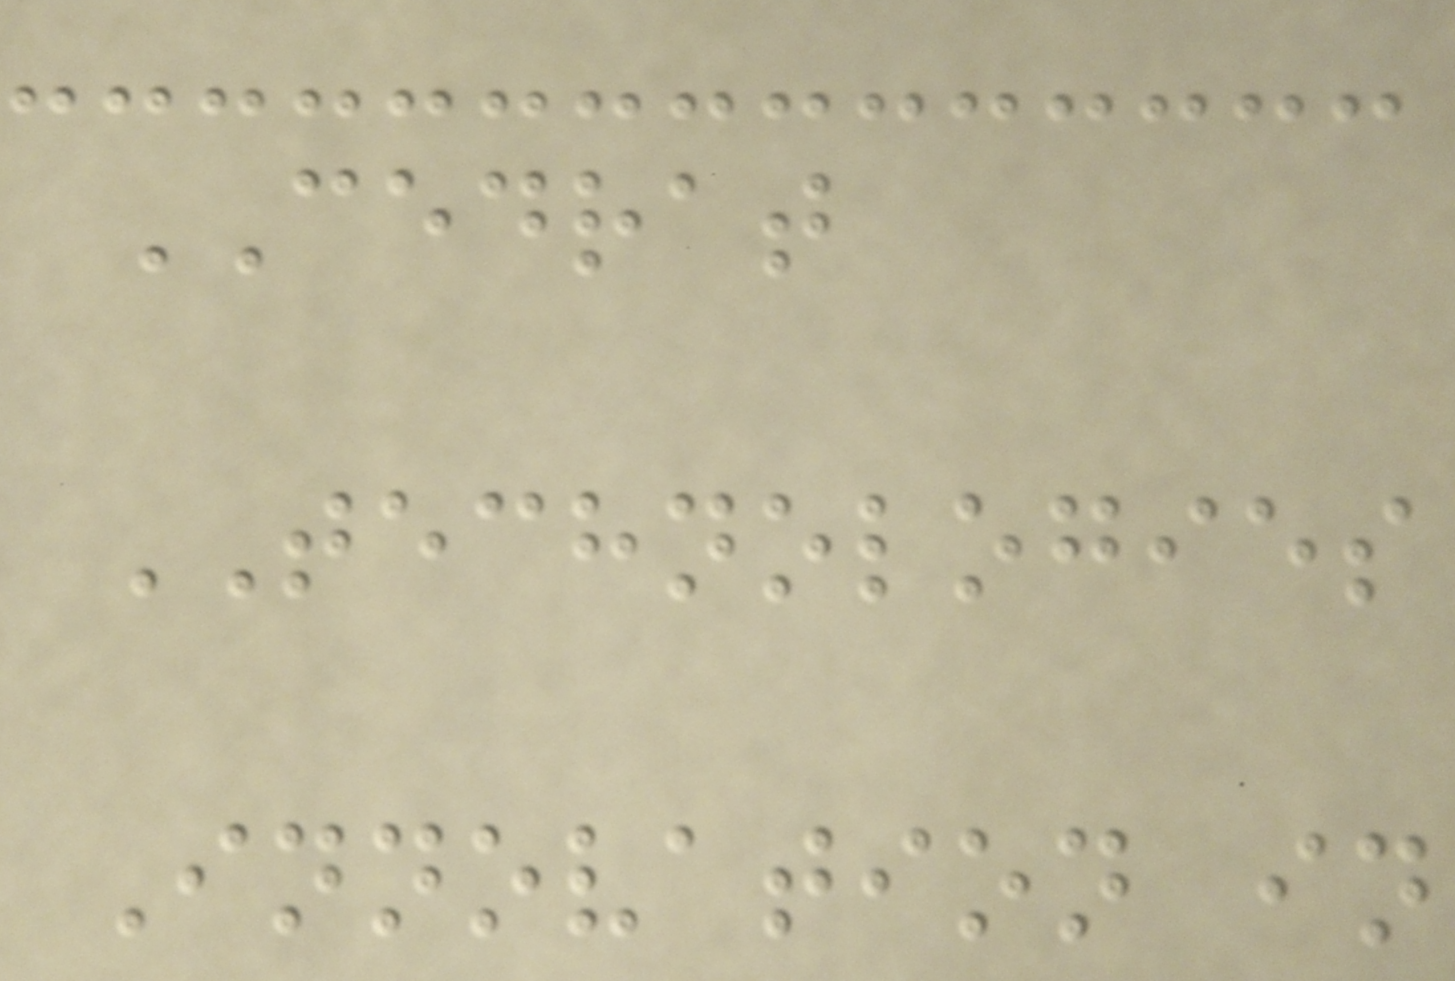CEDRAT
TECHNOLOGIES
Innovation in
